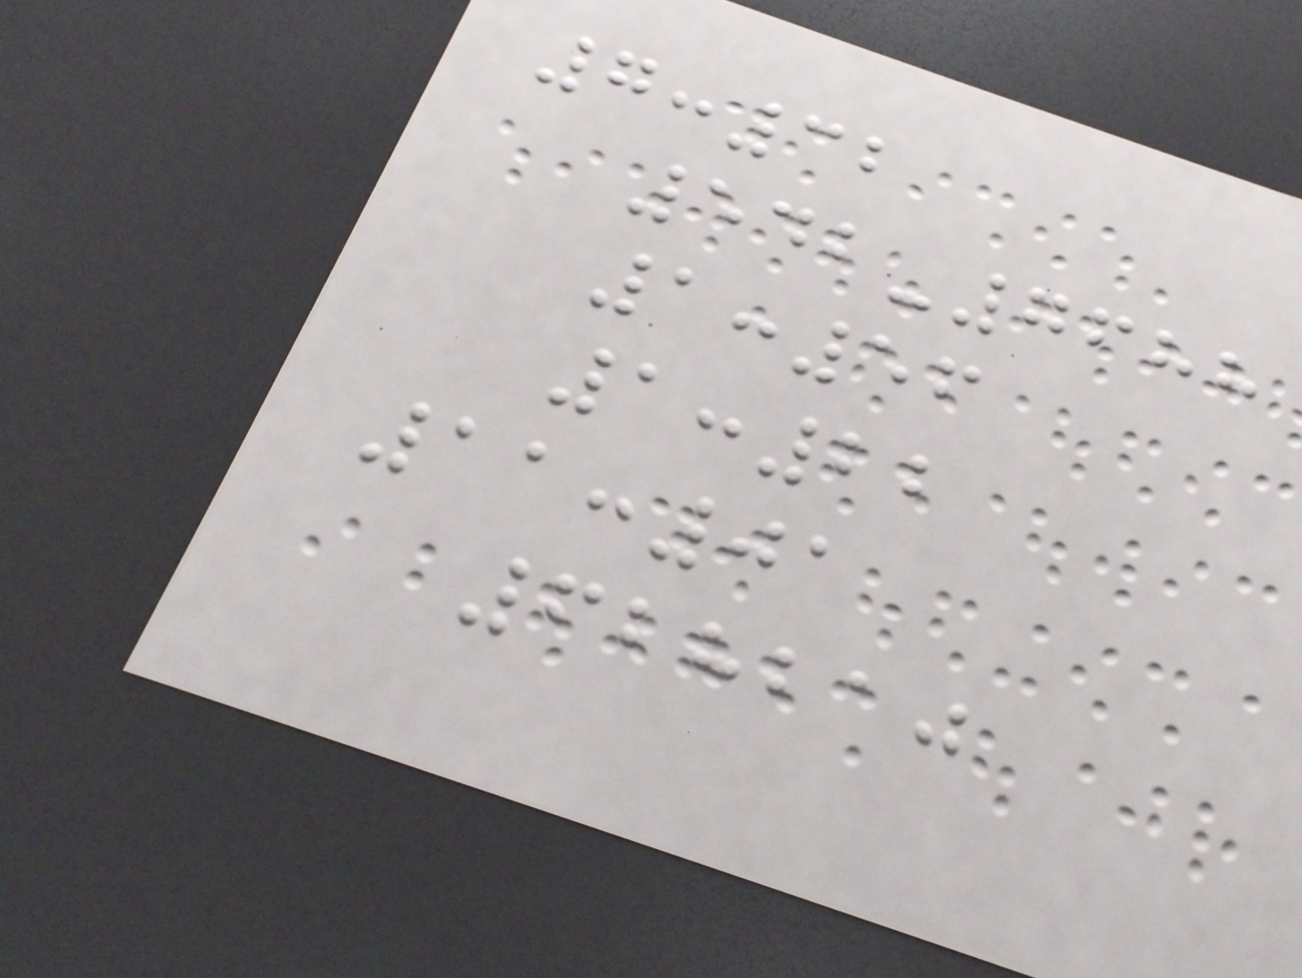7:32
542-7688
1:56
1:22
11:01
628210
